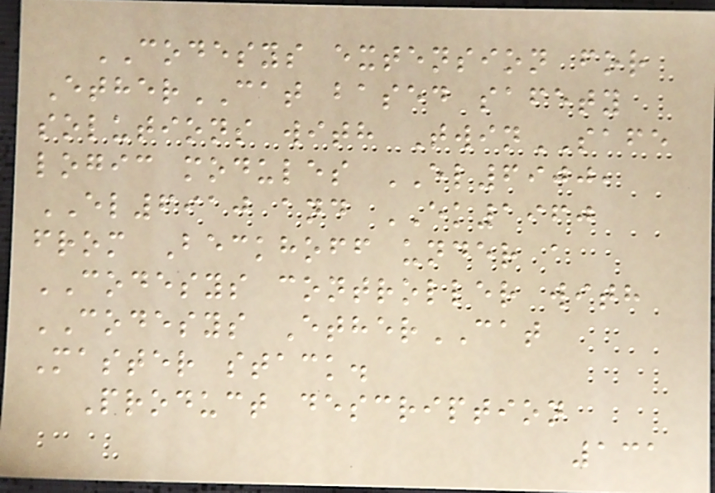CODESYS extension for
EtherCAT based safety
solutions with TwinSAFE
logic modules EL6900,
EL6910 and EK1960
from Beckhoff under a
CODESYS controller with
CODESYS EtherCAT
Master stack.
Product description
131
